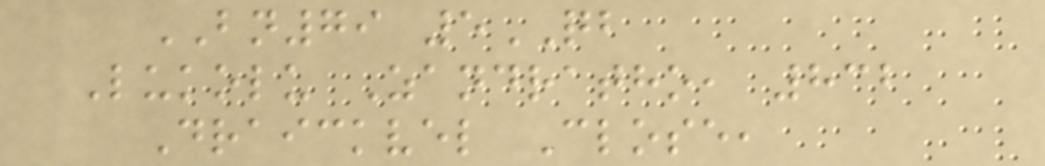BN79 5QB
Lukolu Zandratho, 832
Draickvel Close,
